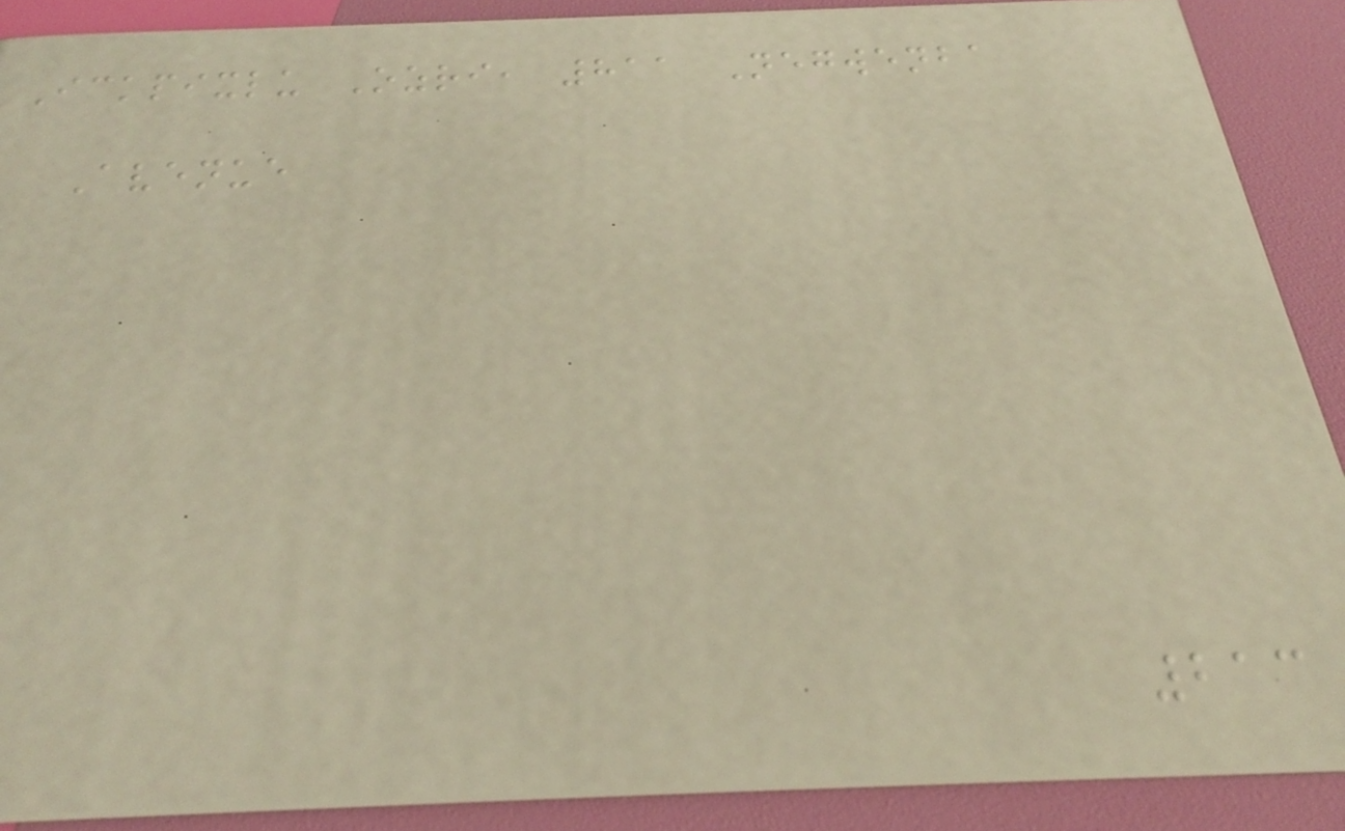Ickpixlu Ozri, 811 Negwenba
Avenue
213
